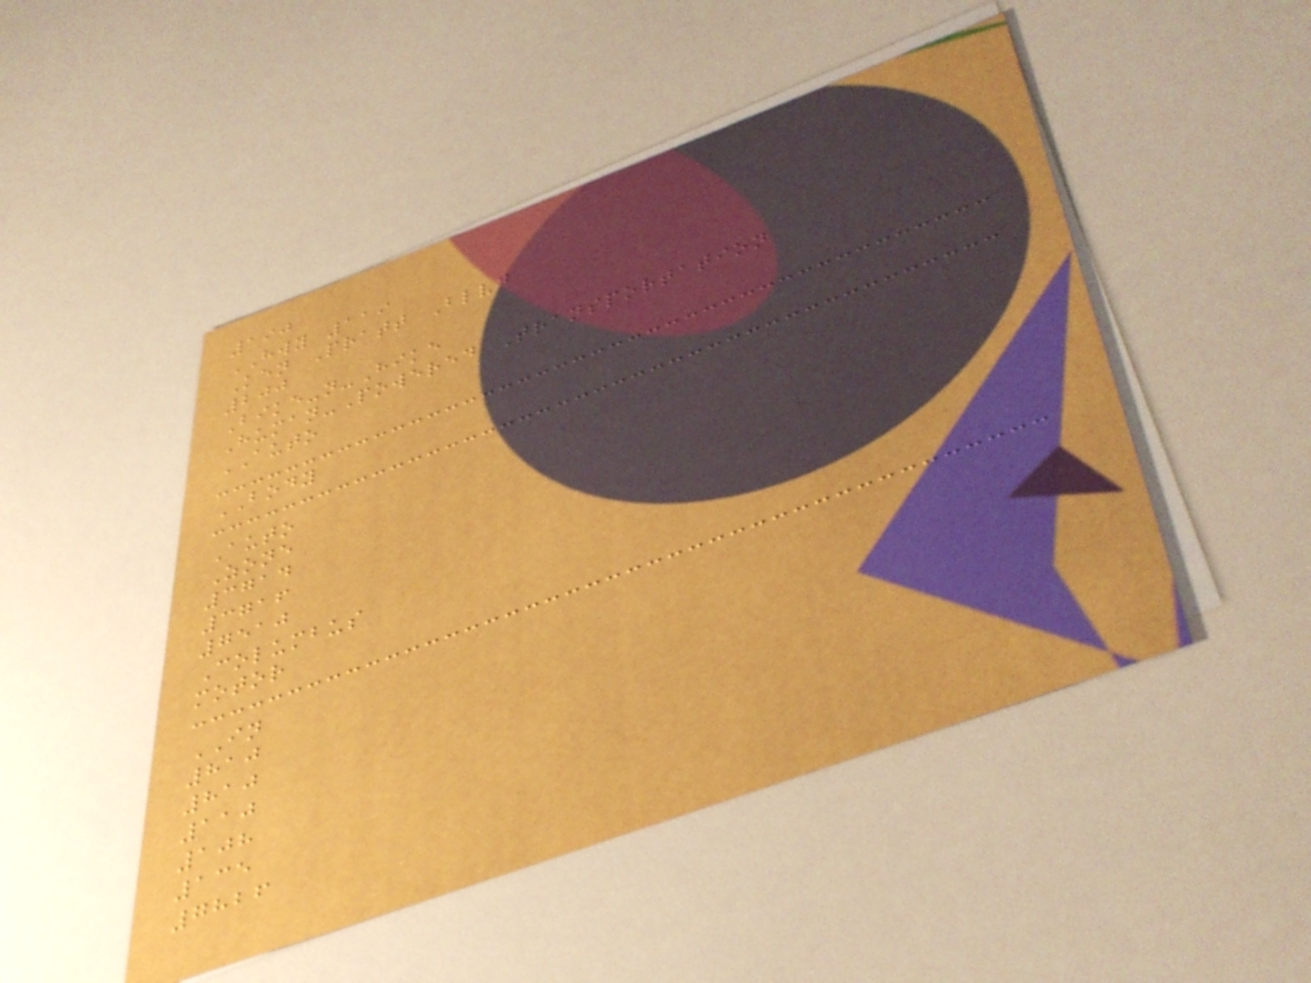190
HWY 119
Ken Pratt Blvd
200
Bike-n-Hike
Human-Powered Transportation
AUTO
BODY
Auto
Zone
3714
3716
7510
Columbus
motor
IN
810
810
110
108
135
7826
